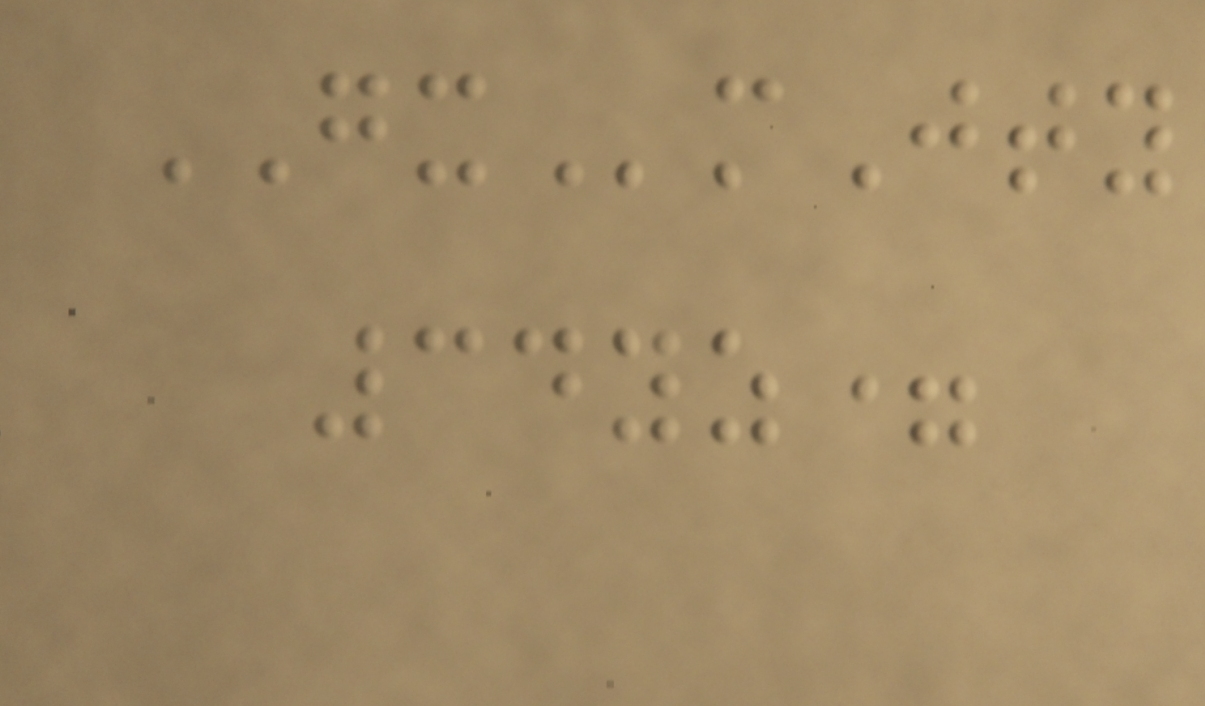GXmJty
34yz=
